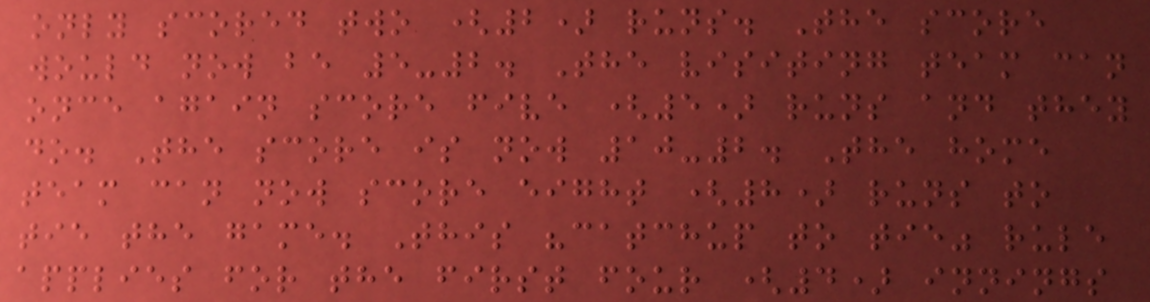only scored two (2) runs. The score
would now be 5-2. The visiting team can
once again score five (5) runs and they
do. The score is now 10-2. The home
team can now score eight (8) runs to
tie the game. This "catchup to tie" rule
applies for the first four (4) innings
